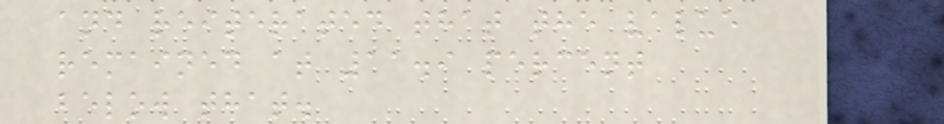and reiterated that the value
remained at 11.9 percent
below that.
